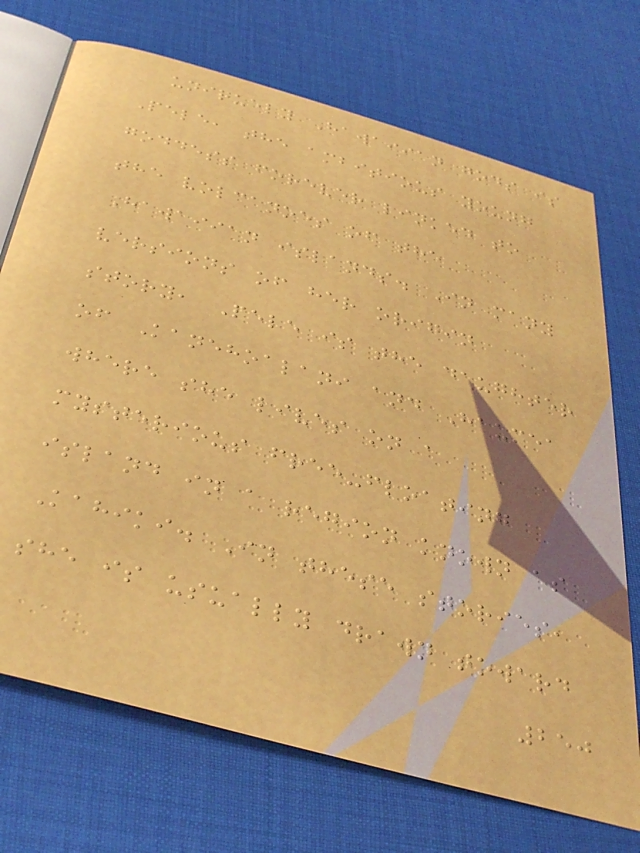uniquely Hawaiian gods is
Pele, the ambitious young
goddess forever linked to
the volcanoes of the
Hawaiian islands. In many
versions of her origin
story, Pele is the daughter
of Kanehoalani and Haumea
where she lives on a
mysterious free-floating
island in a region known as
Kahiki. In these stories,
she is usually drawn toward
250
